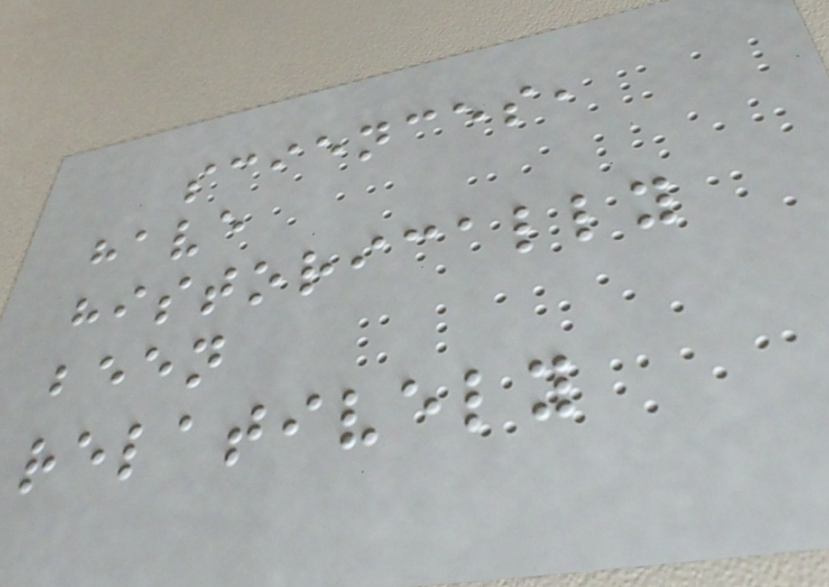sciences,
have
historically
been
relatively
